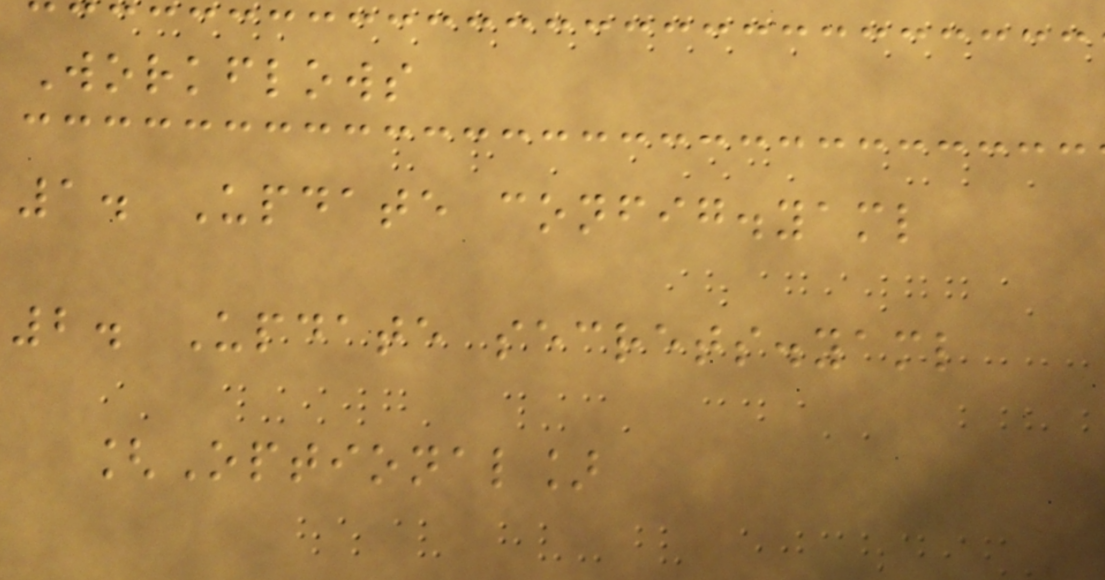Workflows
1. Update config.yaml
2. Update secrets.yaml
[Optional]
